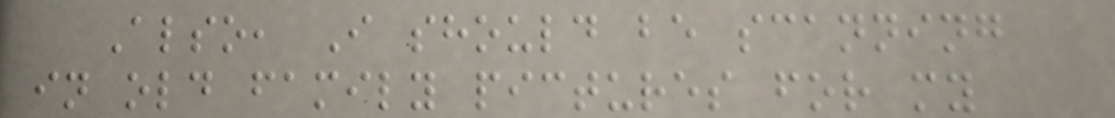Also, I should be scanning
in old family pictures for my
